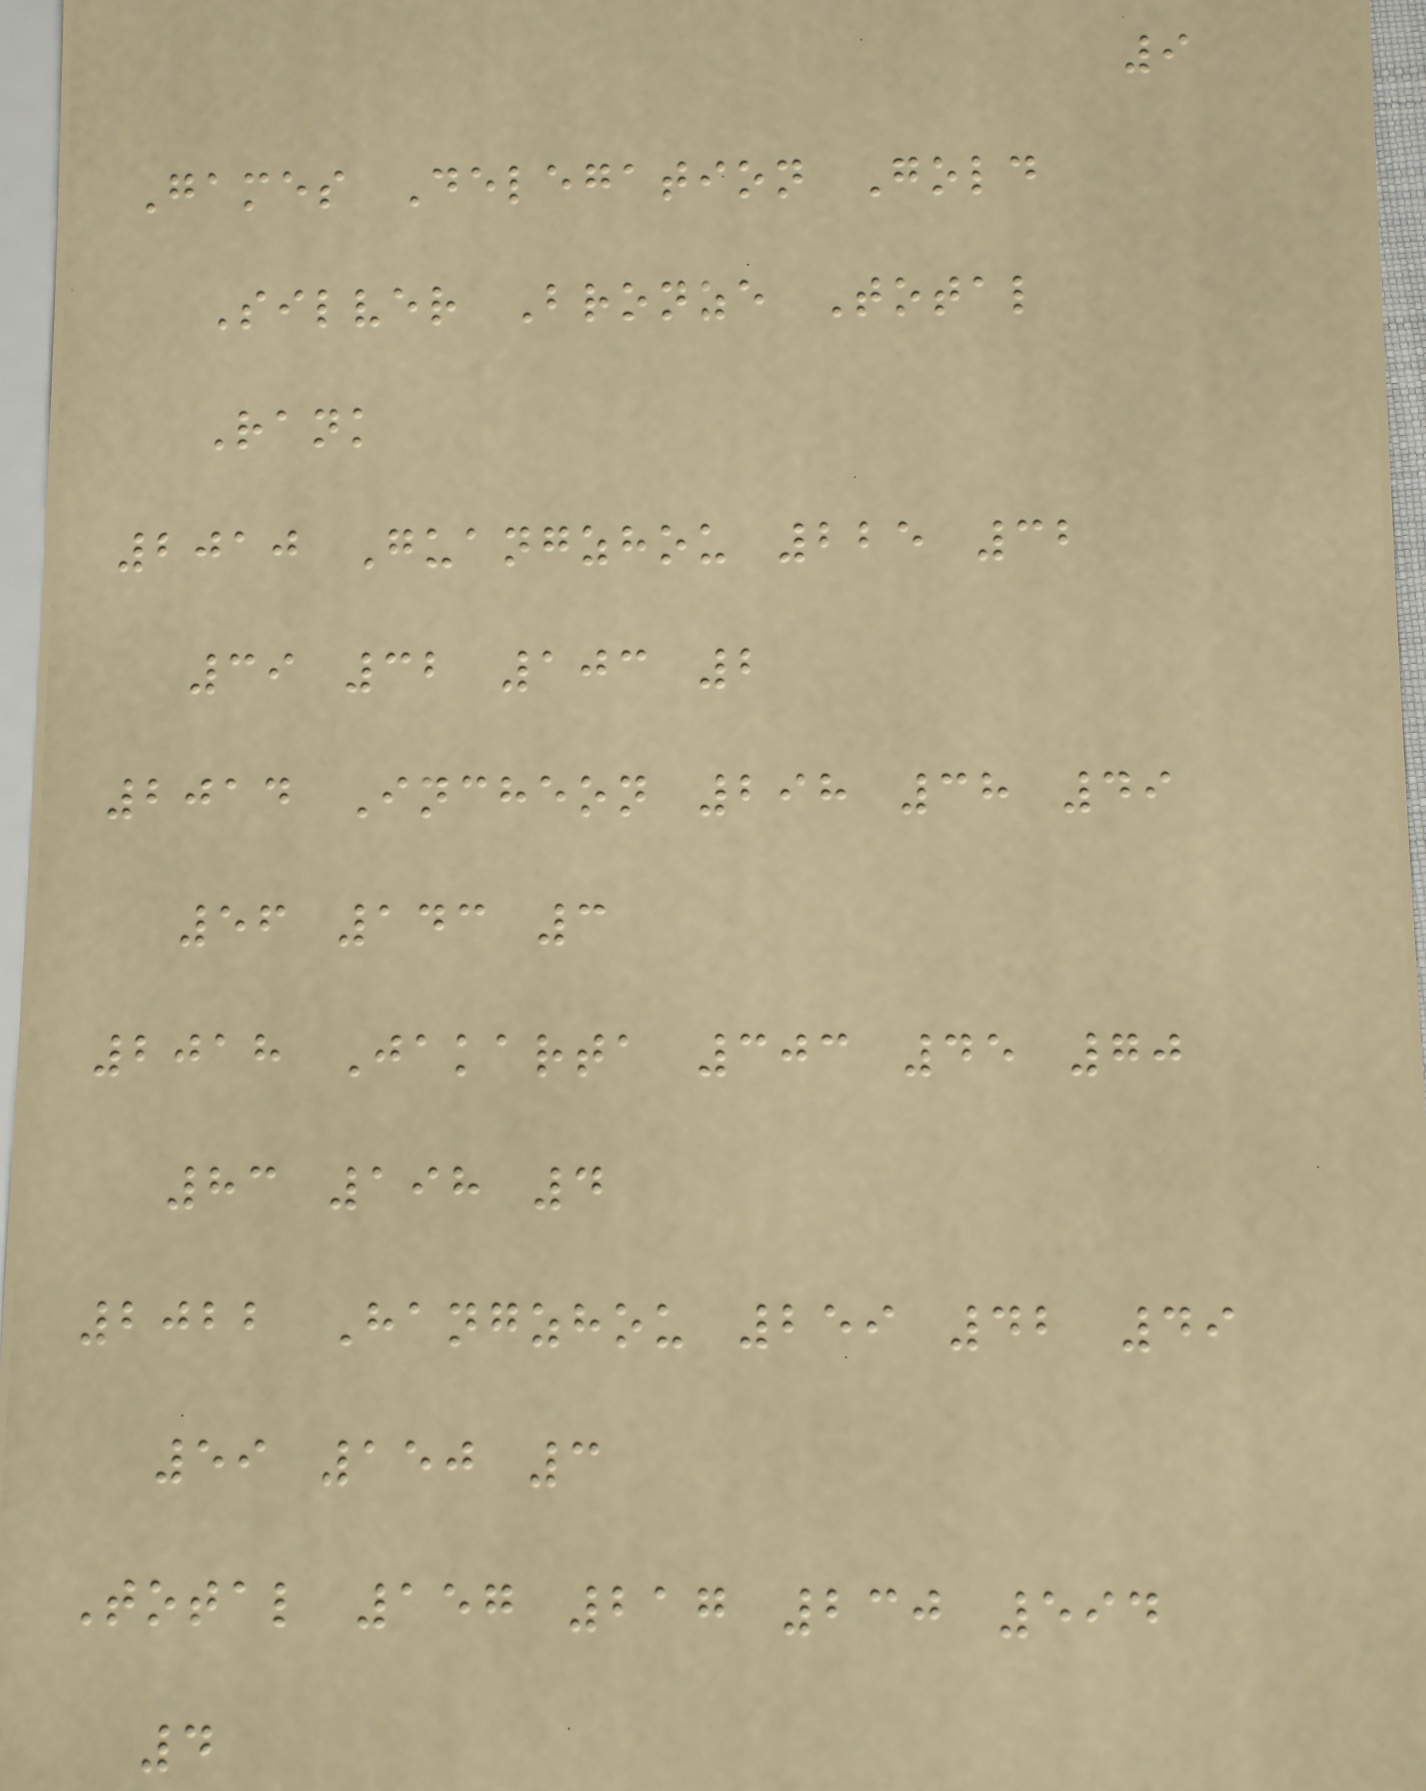9
Games Delegation Gold
Silver Bronze Total
Rank
2010 Guangzhou 225 32
39 32 103 2
2014 Incheon 298 38 49
56 143 3
2018 Jakarta 303 45 70
83 198 4
2022 Hangzhou 259 42 49
59 150 3
Total 157 217 230 594
4
